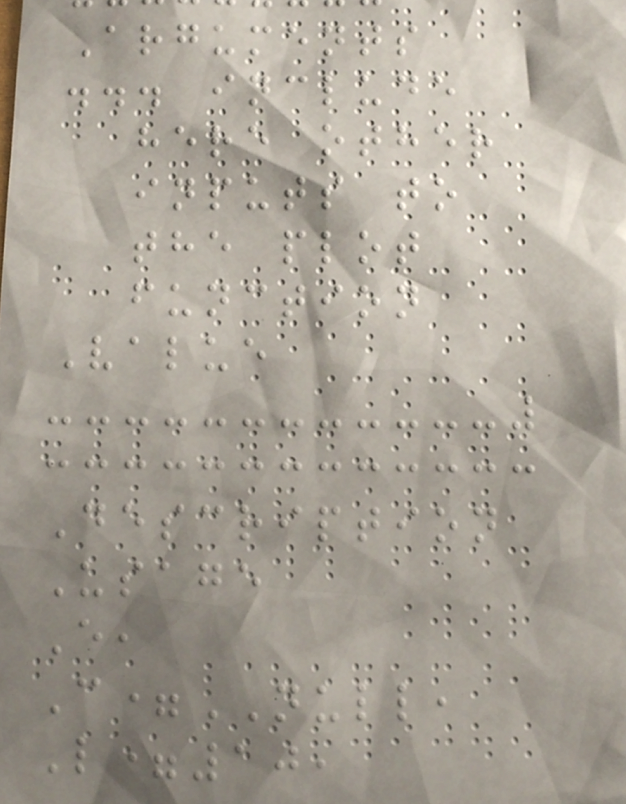Arguments
... include
here other
inputs to
the plot
function
Value
Description
Usage
E,
C=NULL,
L=10,
